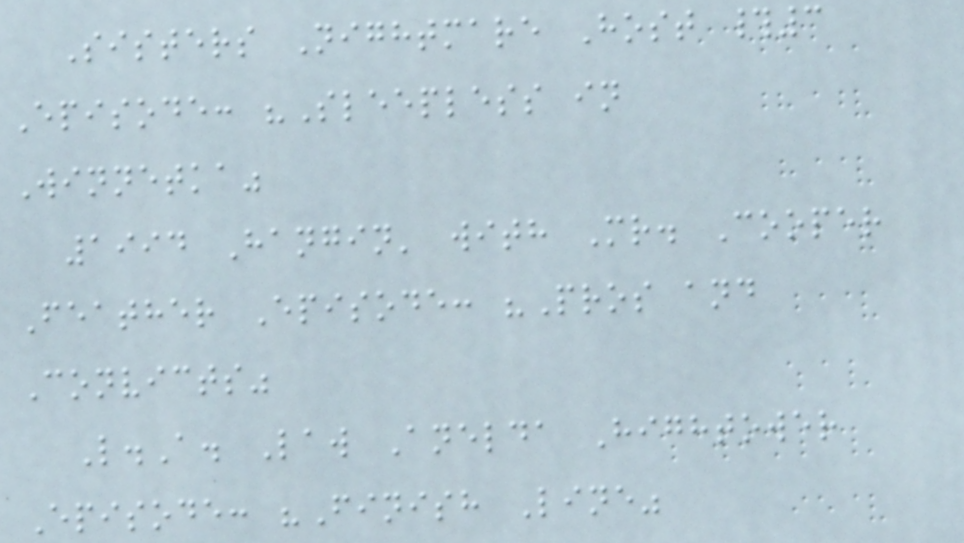Sisters Nightmare Host #3
Episode: "Sleepless in
Winnetka"
1994 Hangin' with Mr. Cooper
Feather Episode: "Pros and
Convicts"
L.A. Law Anelda Hightower
Episode: "Finish Line"
